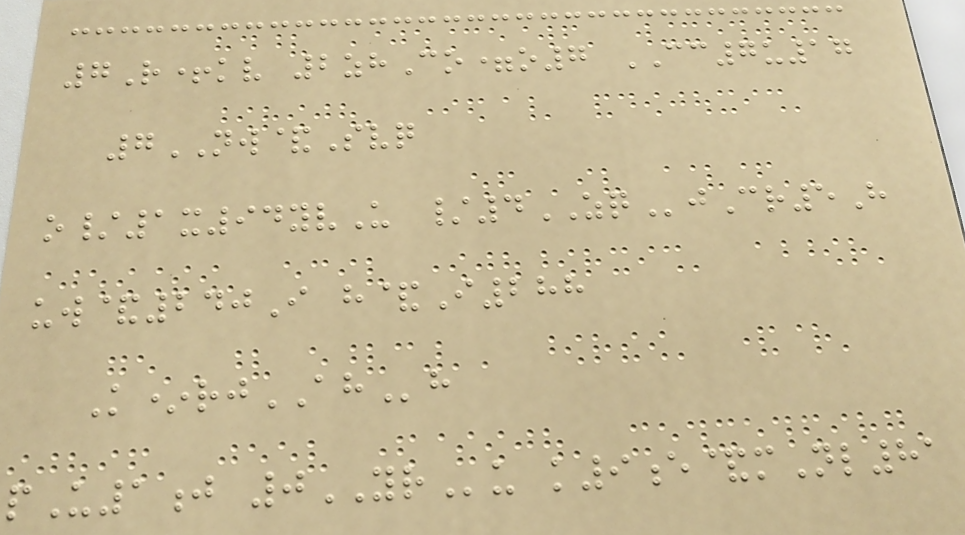7R+kv 2zhCo=o7 CC7u17
7NW&Svq
o/1x94yvU /4ZQjCr5H
uw&240I h&I288
K*rjAHh
pU1j 0YRu k9e&mNl81
